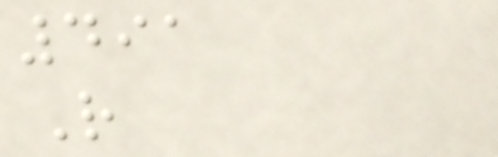491
R
